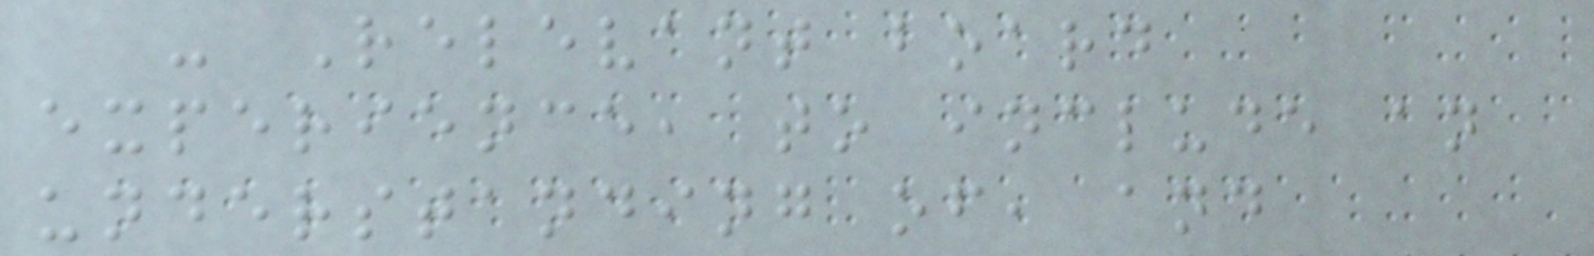- Relevant board
experience, to include an
understanding of, and
